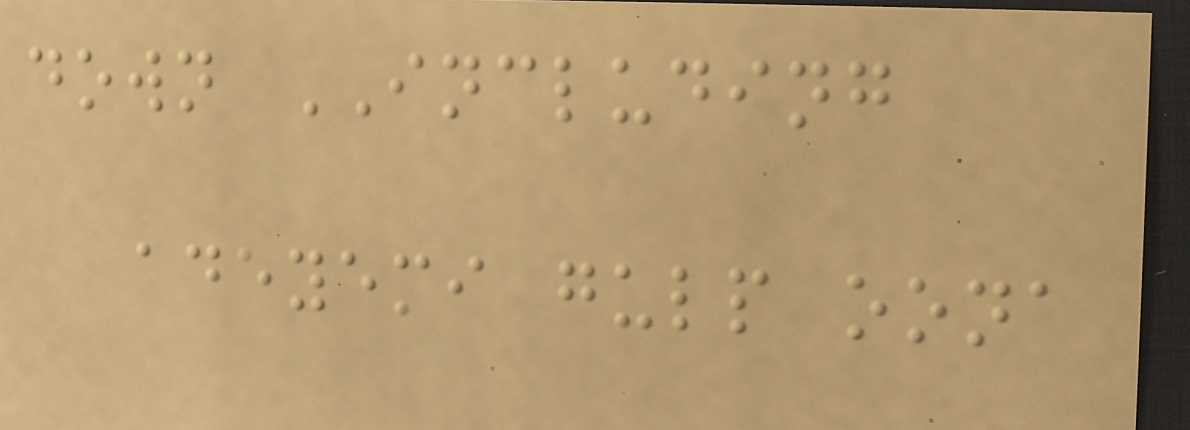down INCLUDING
adeyemi gulp oona
